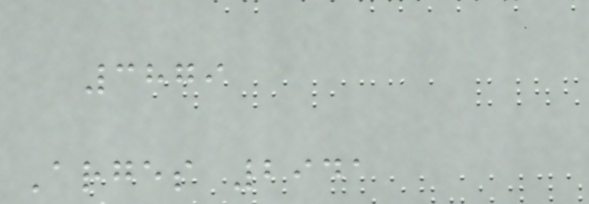3879
Arges 2941
